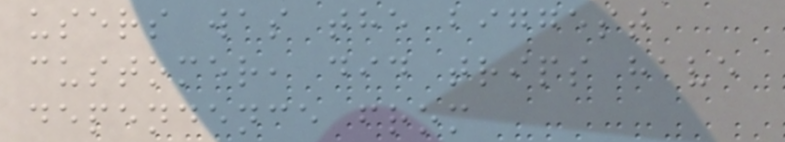users was the biggest
customer, did trips have
dependence from
